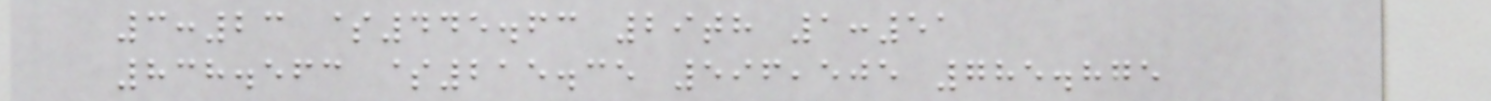3:23 $445.63 29th 1:51
838.563 $215.35 596,505 785.875
